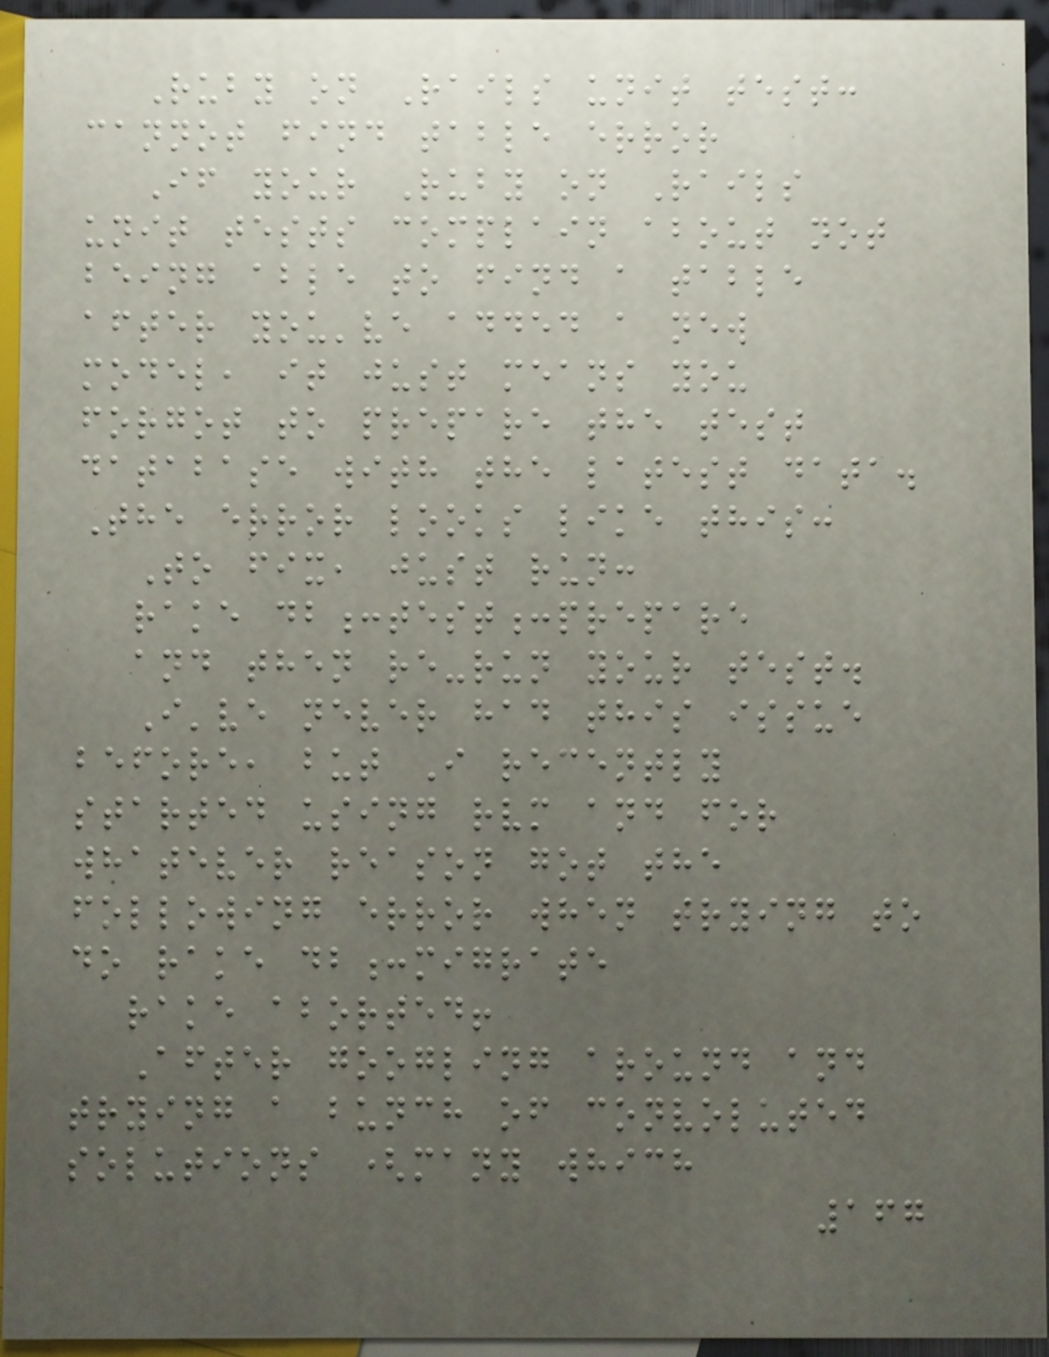Ruby on Rails unit test:
cannot find table error
If your Ruby on Rails
unit tests complain about not
being able to find a table
after you've added a new
model, it just means you
forgot to prepare the test
database with the latest data.
The error looks like this:
To fix, just run:
rake db:test:prepare
and then re-run your test.
I've never had this issue
before, but I recently
started using rvm and for
whatever reason got the
following error when trying to
do rake db:migrate
rake aborted!
After googling around and
trying a bunch of convoluted
solutions (many which
167
